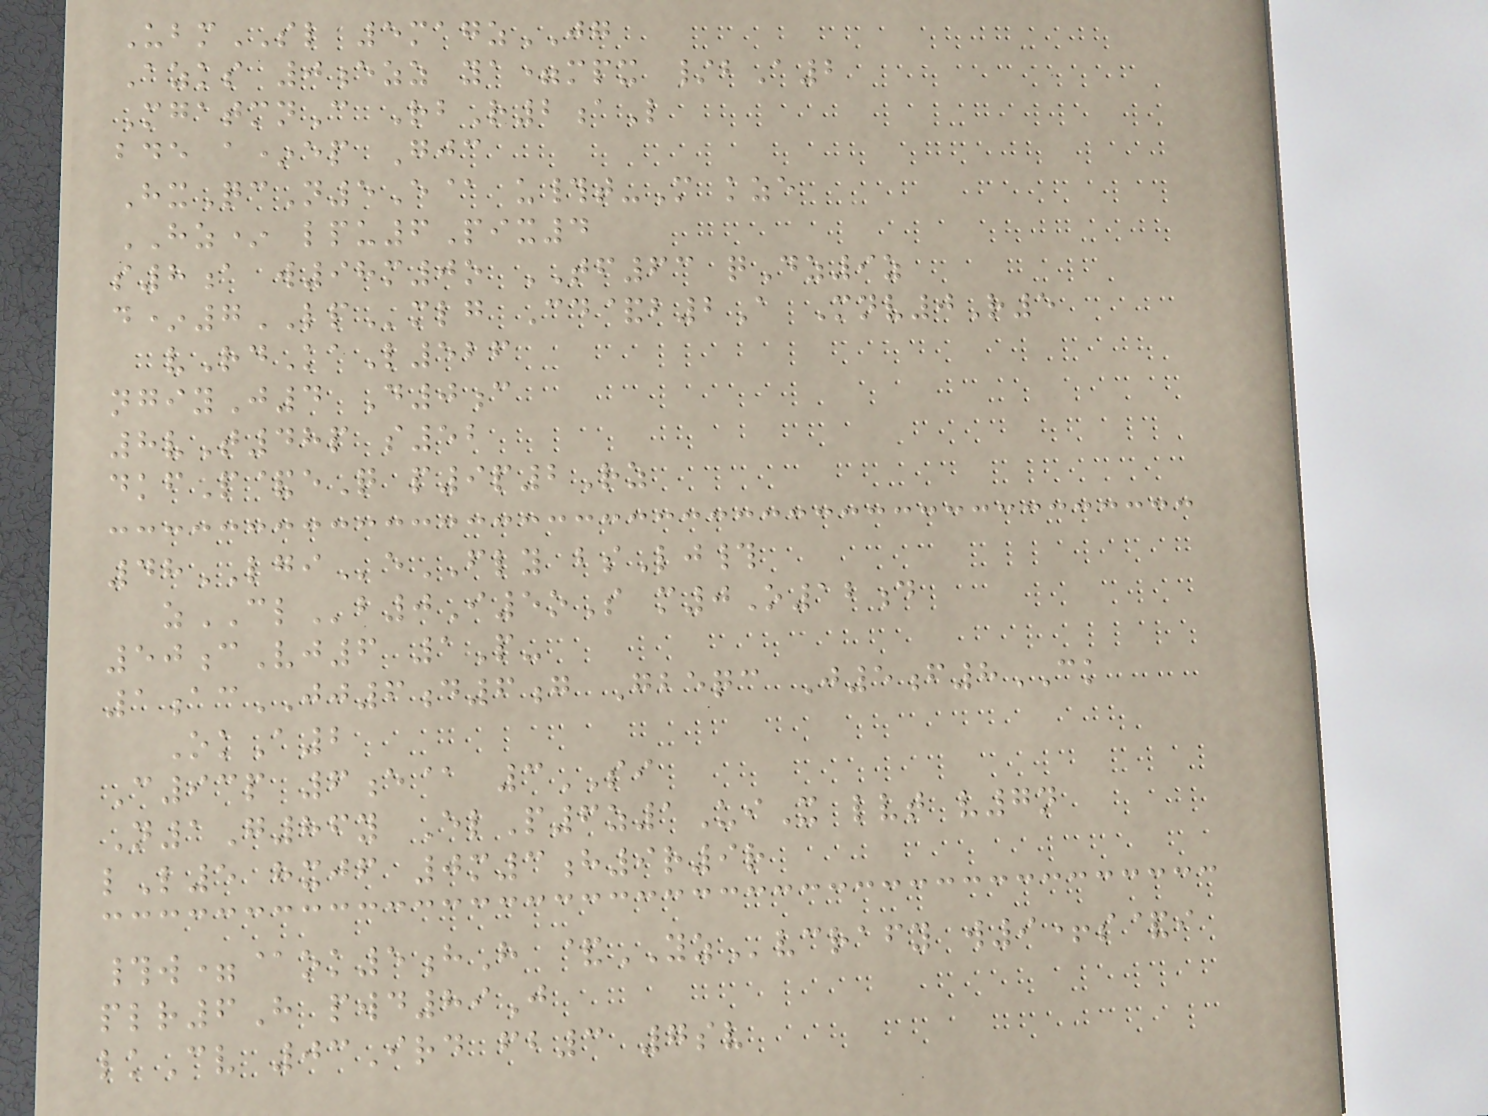UbmSL 5magzJG
Azks 0ezz ya=mpx /bA2
MgatmnC RbR2aL
bde a*ep Gjc
HxQcN5E@ u#t-M kze
HZ* lpu6Pix4
s8a w98m0o TF63 qDz9z
d*7LPmlg Cd&b2A Mnv0R5
vRdKaL526
ngiyJ4 D0c
8vT48p s52
dkfP&eQ p9p2Rz
48LGIeFLY bsLj#
zCLb0I5oS m0O12d
50cVj6 1P-
1acJJ6d6g Gbeqc J5f8CK
OkA2
C93p 6e@ 3SI
N1G86y ElP6z1UiX lvt v7n
lL5 hxjf 0m3h9r9r
#w=@ok5hH &YZvcrafy w9+s&i
plr6H pwd89J
lkCv 03Ird fb3 7sv
